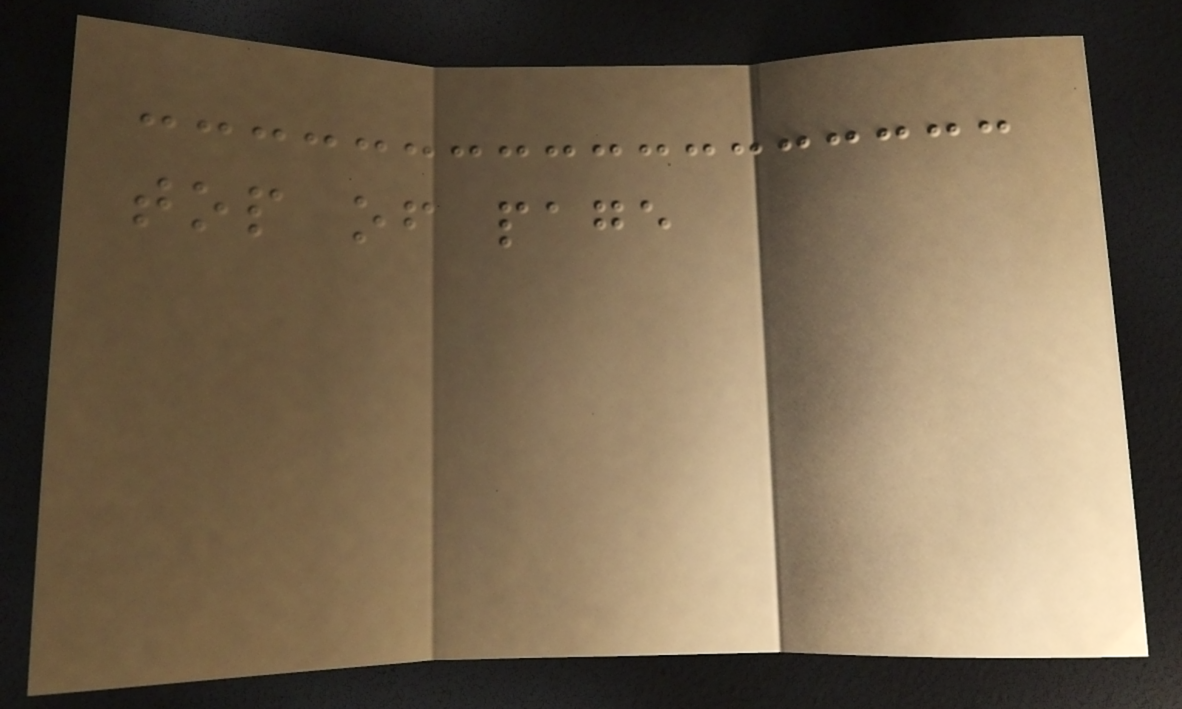top of page
